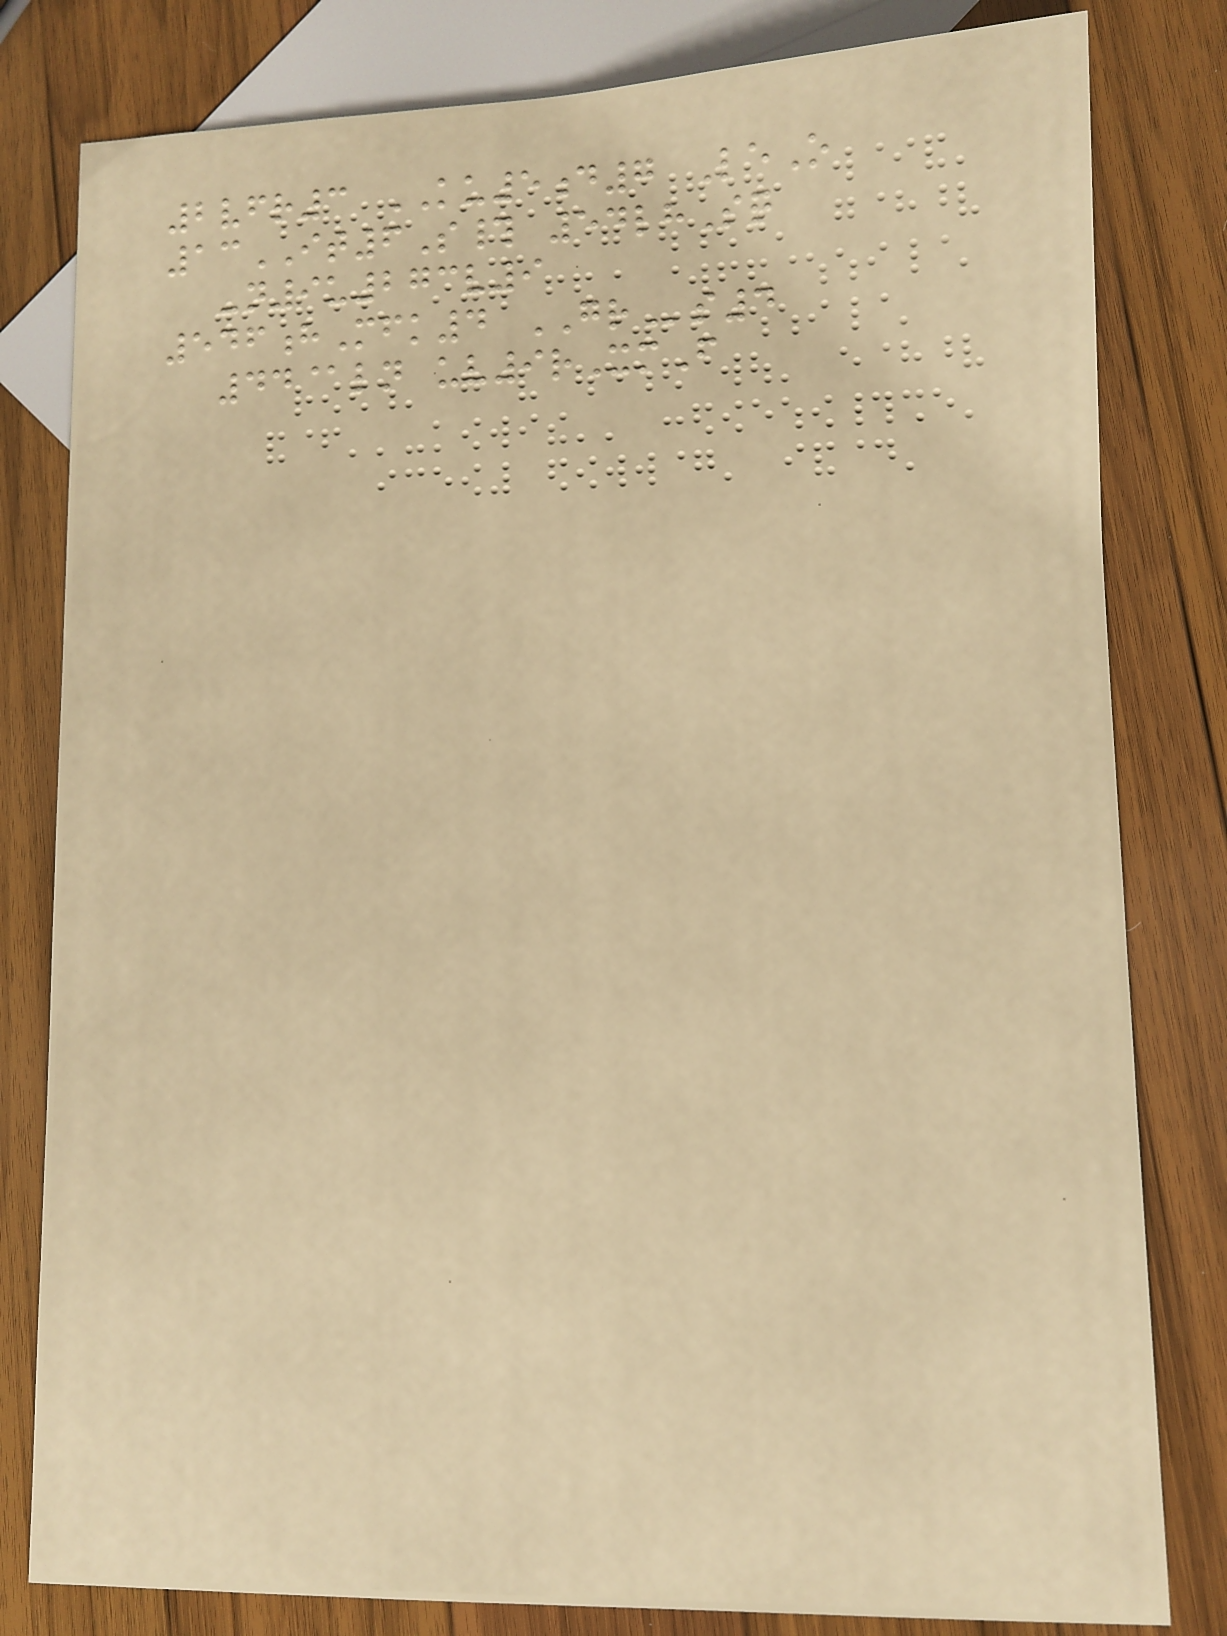2vfr3 KU5d7 LeO
13IT6S# 54lhSq
-n9u273v9
546hMfk4 GRs4
44@ln uv9rXmF
